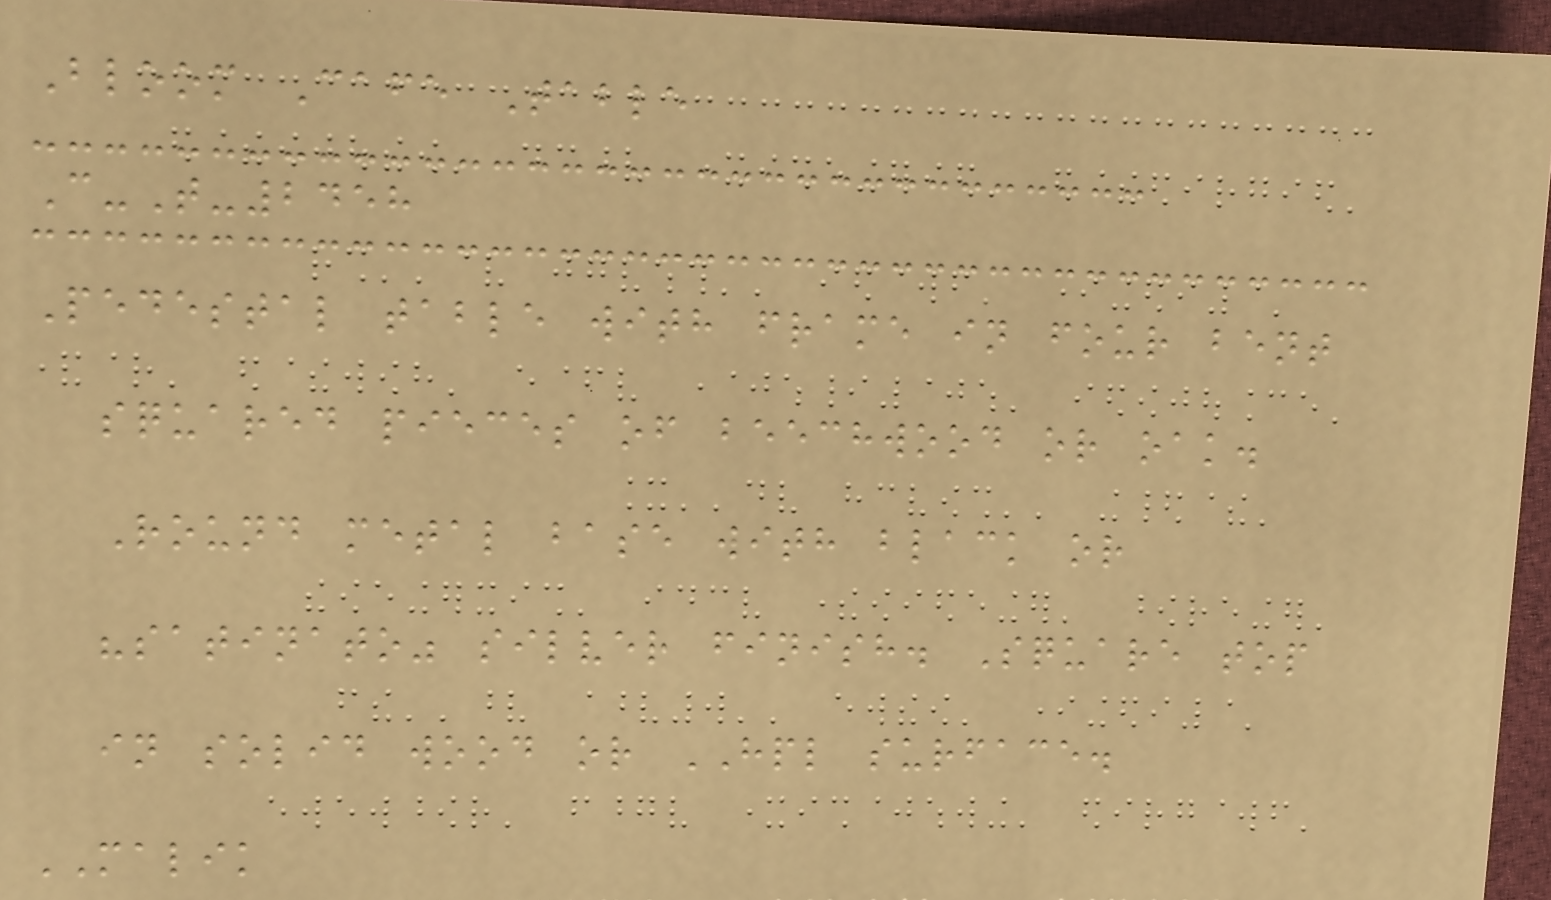Bloom Cafe Table
C-T-2458
Pedestal table with frame in four bent
squared pieces of beechwood or oak.
Round metal base with black or
"satinato" silver finish. Square top
in solid wood or HPL surface.
MALIK
